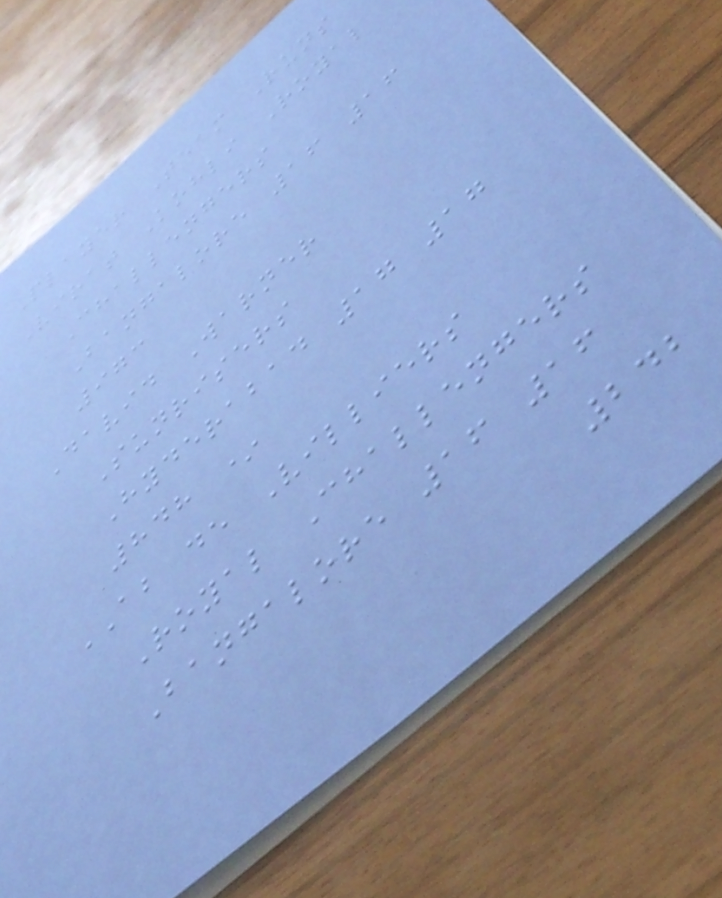Player Team Runs
Virat Kohli Royal
Challengers
Bangalore 16 16
973
David Warner
Sunrisers
Hyderabad 17 17
848 *
AB de Villiers
Royal Challengers
Bangalore 16 16
242
